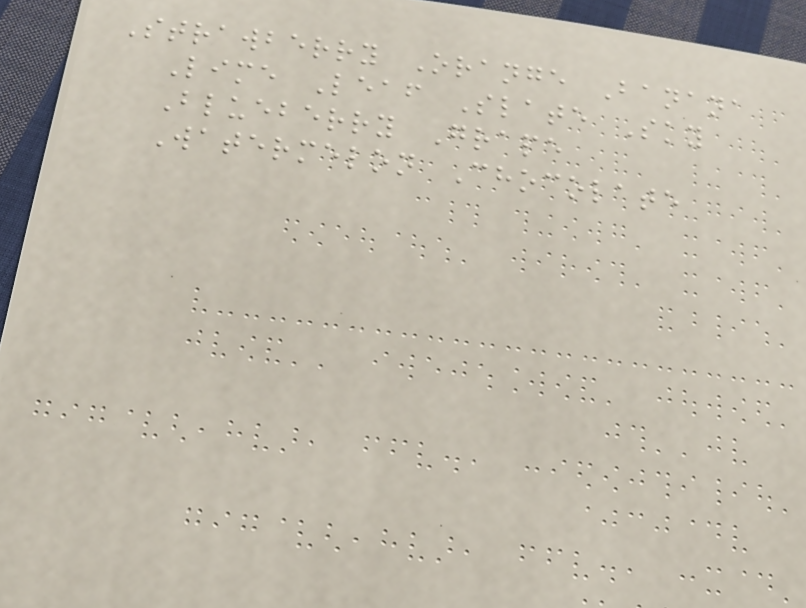Strawberry Orange Banana
Lime Leaf Slate Sky
Blueberry Grape
Watermelon Chocolate
